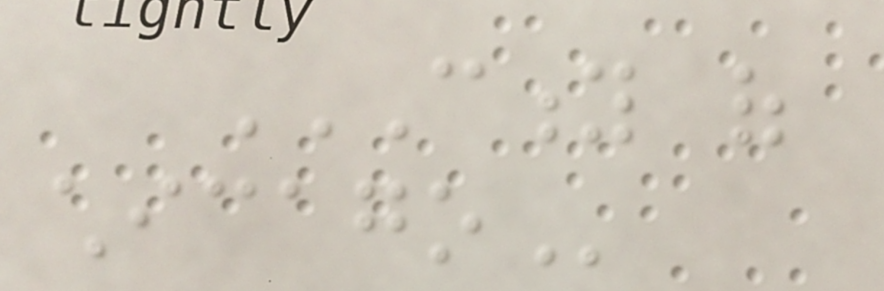CITY OF
CHICAGO
